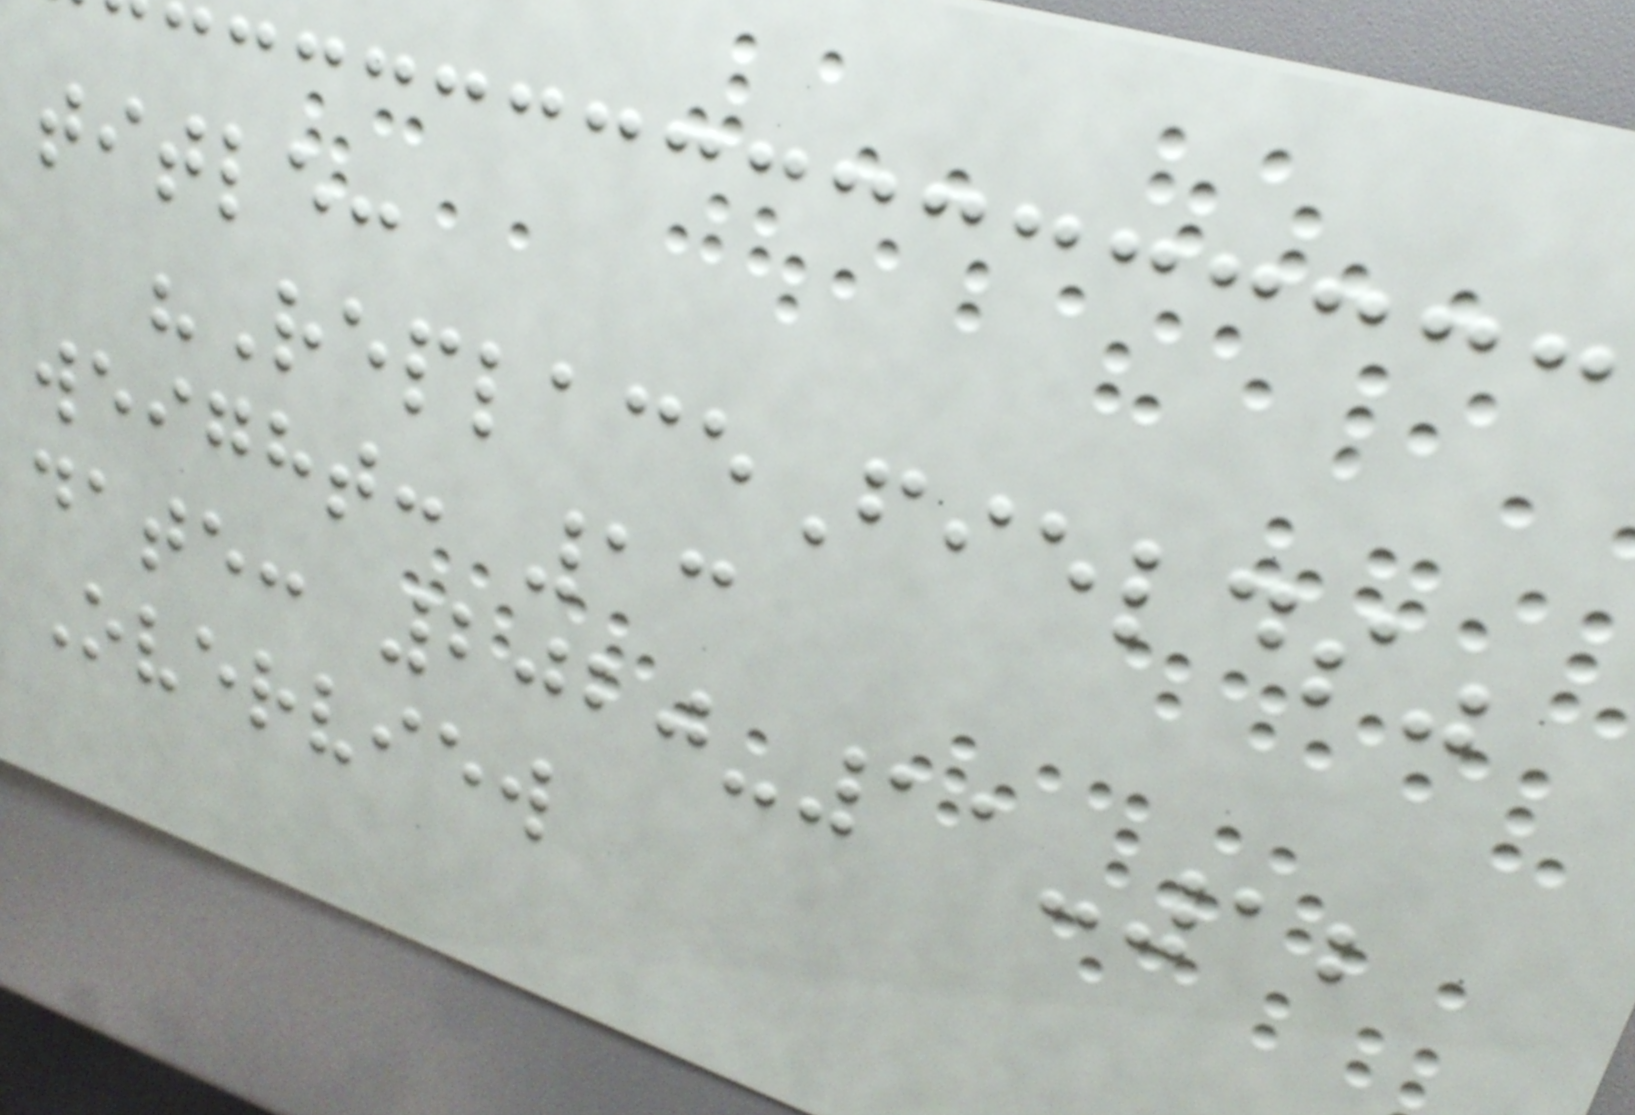title:
"ReplaceFields"
weight: 13
date: 2020-11-12
Overview
